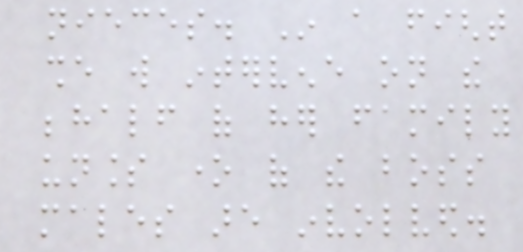nieces. In a fight
she will intervene on the
behalf of her family
unless one of the boss
males are involved.
